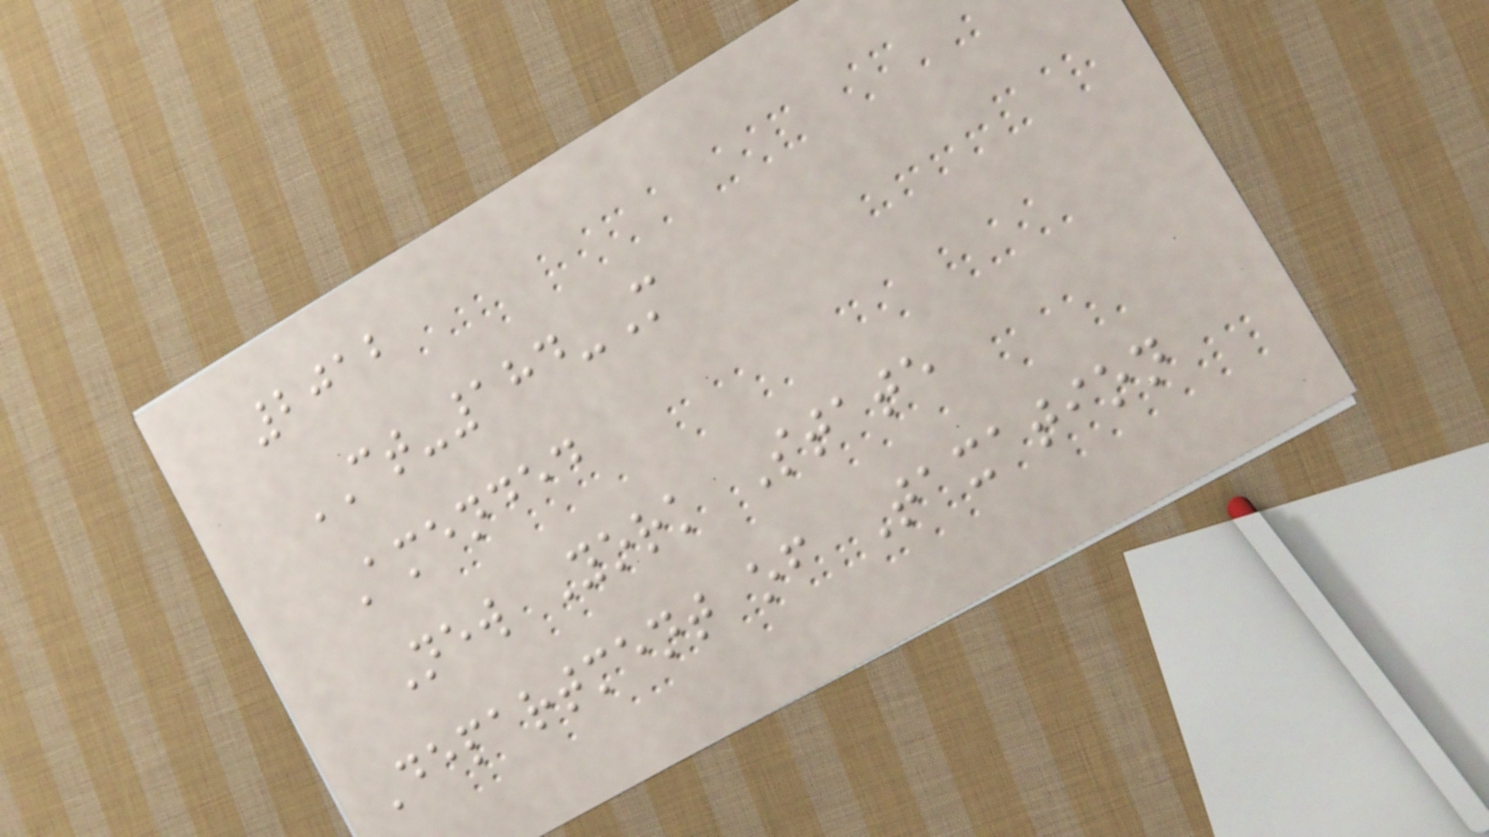2012
CT-184-M
Amended
New York State
Department of Taxation
